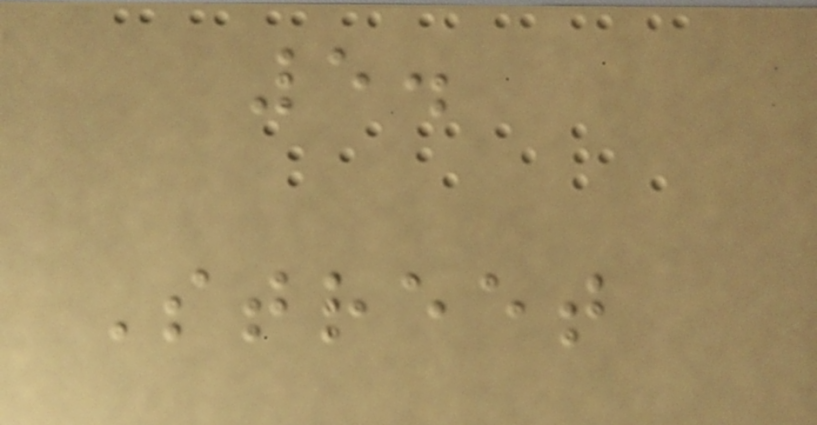5.
Street
